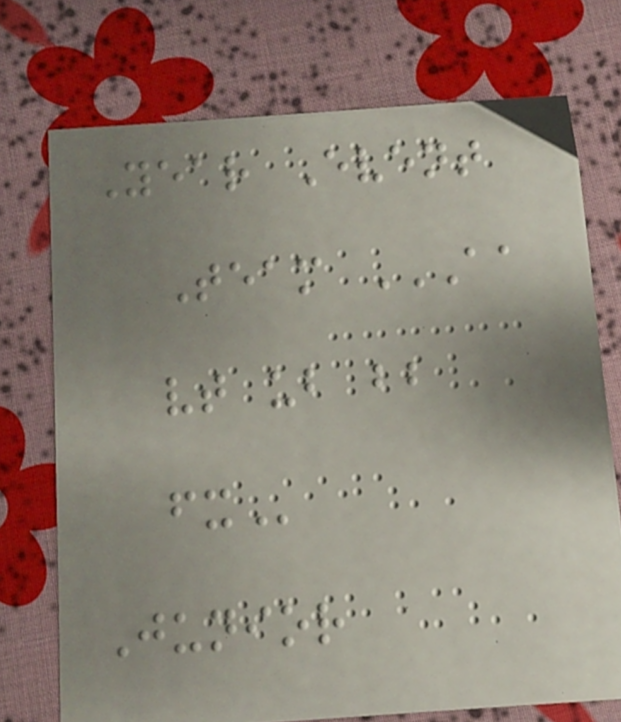Year Event
Team AA
VT UB BB
FX
Junior
